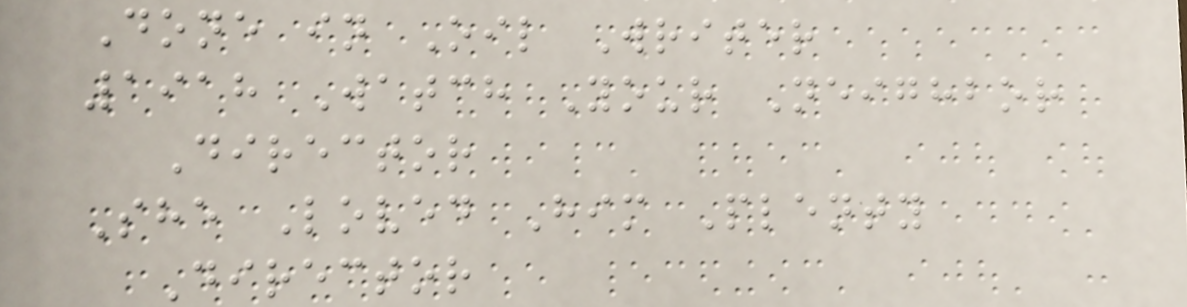Done in Oil Writer
1918 Watch Your Neighbor
Director
She Loved Him Plenty
Director
